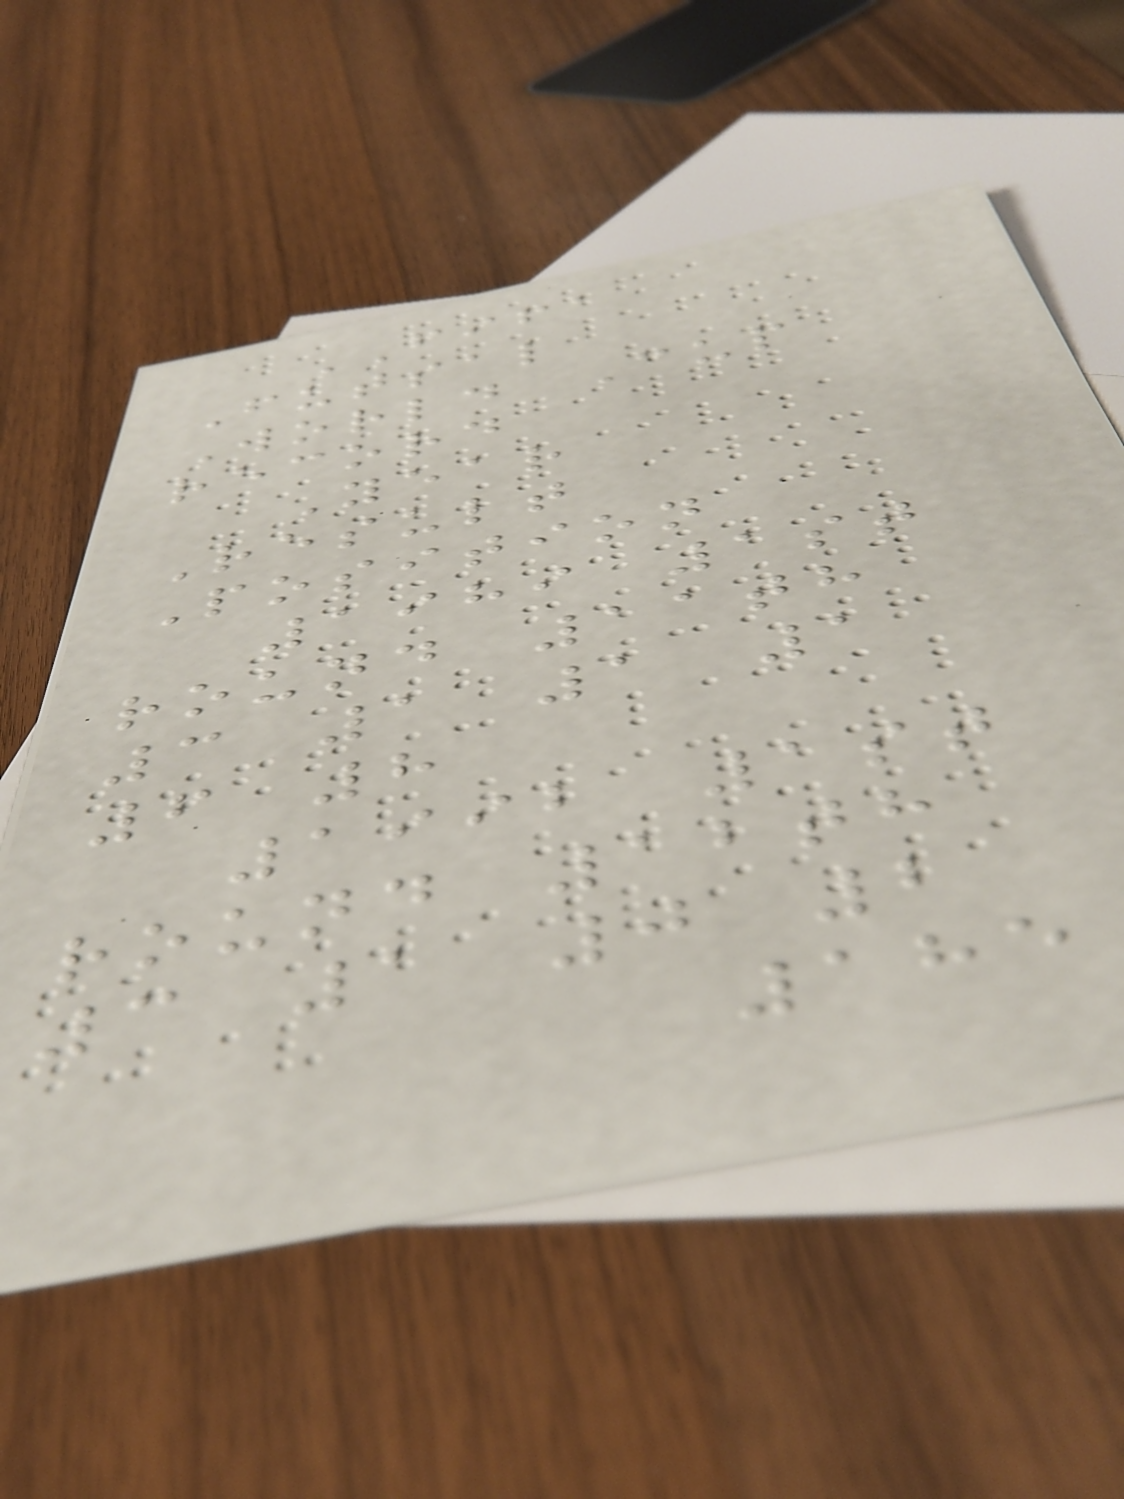FIFA
Futsal
World Cup
record
Year
Result
Position
1989 1st
round 11th
3 1 1 1
6 8
1992 1st
round 12th
3 1 0 2
185
